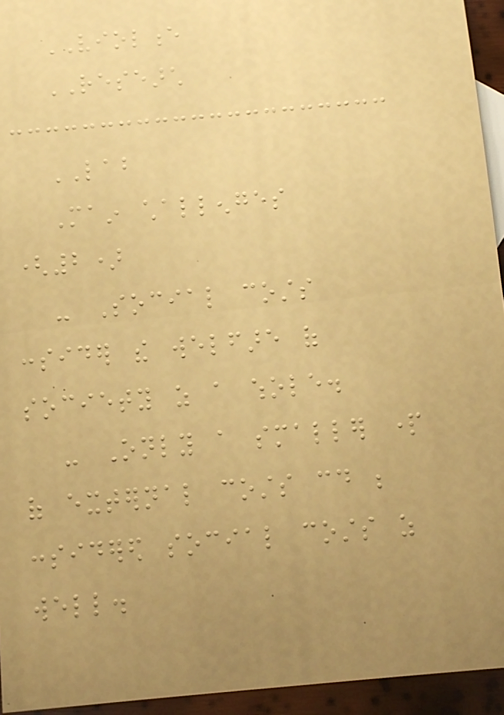VIOLENCE
RESEARCH
LAB
Main challenges
(2)
- Social costs
consider the welfare of
society as a whole.
- Only a smaller part
of external costs could be
considered social costs as
well.
